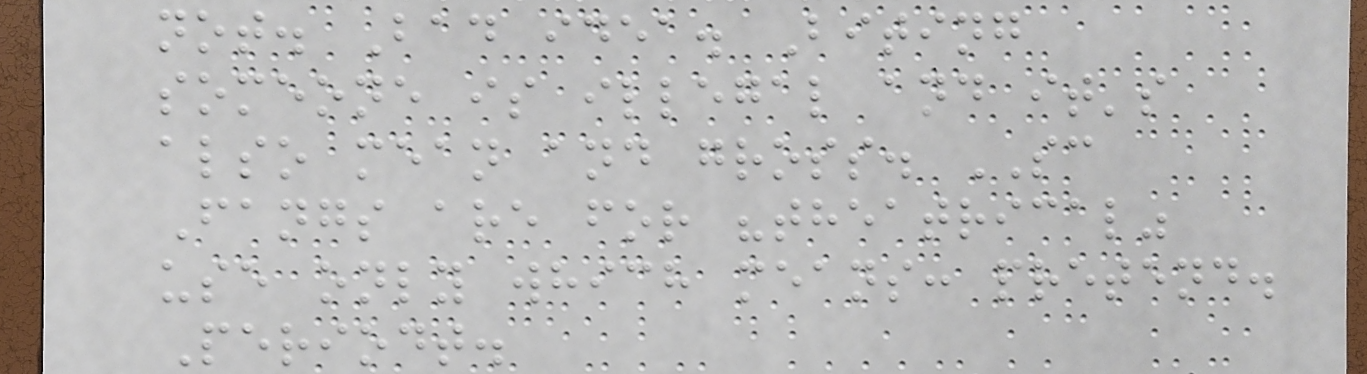not. Bad idea. Biting
someone is illegal and it's
also mean and gross. SC
Fangs are for "theatrical"
use only which means: pretend.
Periodt.
